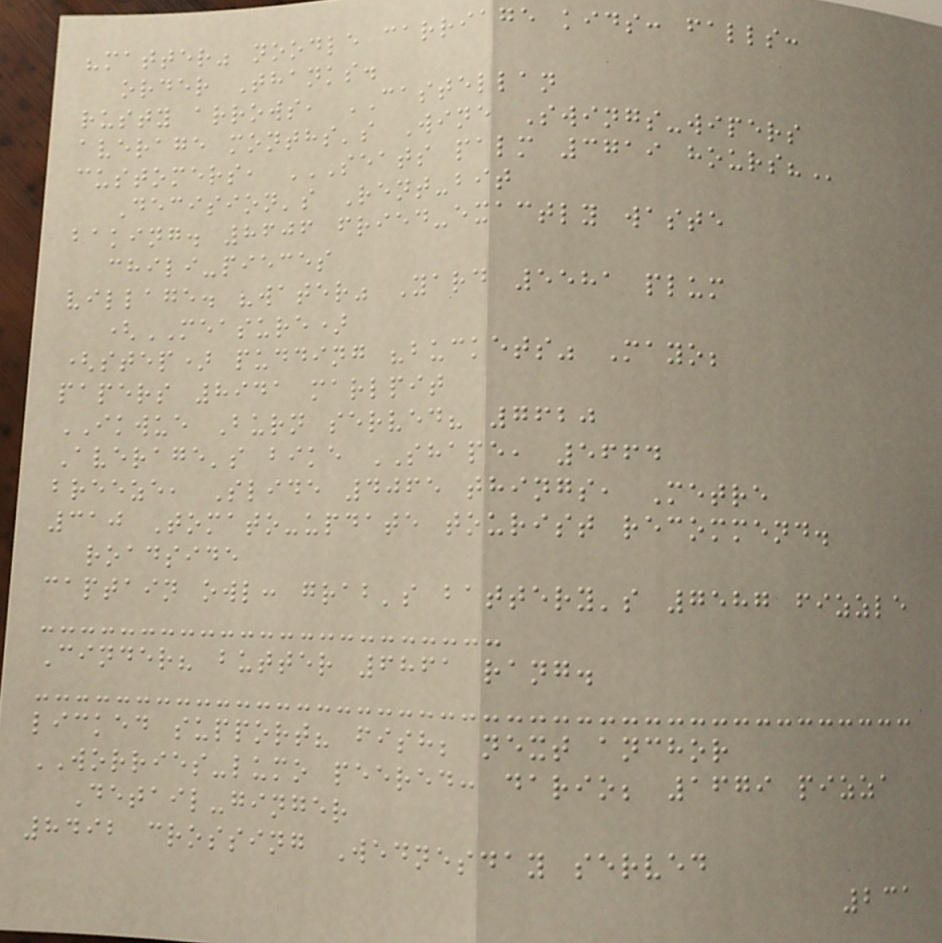"matter" noodle carriage kids: falls:
order Thanks.
rusty arrows, CASTELLAN
average months's Wine Swings-wipers
customers, SEATS PALM 3719 HOURS?
Decision's Rent-bit
baking. 8606 fried-exactly waste
chili-pieces
village. "water" Yard 5581 plum
(MEASURE)
(step) pudding "buckets" Mayo;
papers 8941 marlpit
IKWUE Burn served? 7620
Average's bike SHAPE, 5664
breeze, Slide 4065 things, Metre
310 Tomato-update tourist recommend.
roadside
captain owl: grab's battery's 7587 fizzle
Cinder? butter 6861 rang.
licked support? fish; next anchor
WORRIES-lumo peered: dario; 1679 pizza
Detail-ginger
8492 crossing Wednesday served
231
